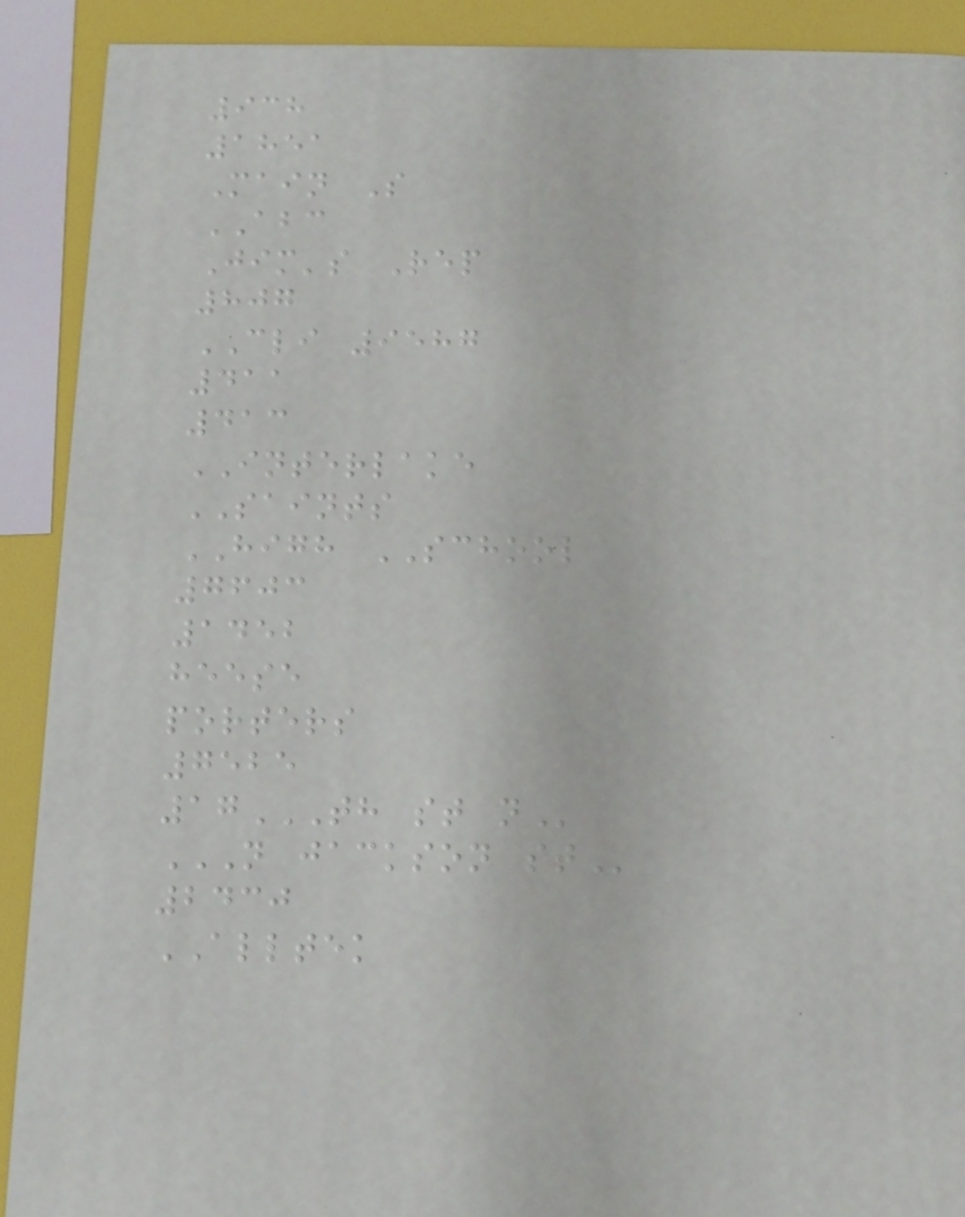938
1851
Main S
ABC
Jim's Rep
807
CLI 9587
411
413
INTERLAKE
SAINTS
HIGH SCHOOL
7603
1452
heese
porters
7525
17TH ST N
N JACKSON ST
2430
ALLTEK
